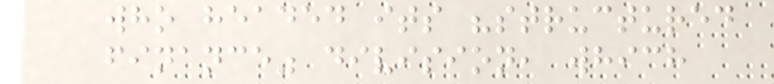who headed its "structured
finance" division, which
